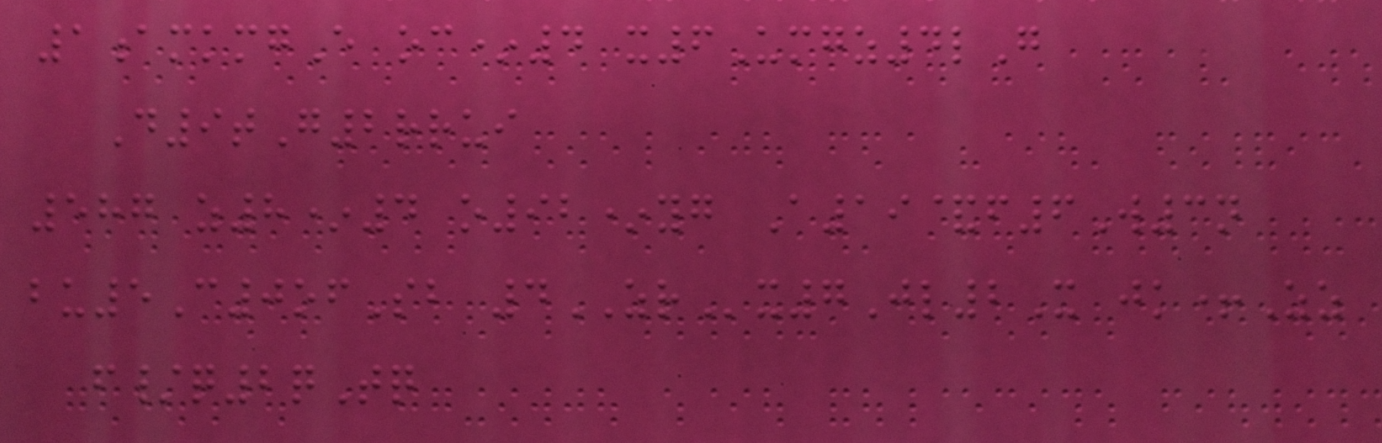1amkmgE oc*4 x6Umgz4lG
D9tG2rrui
587 z8*4 o92*yg A19&f6W3n
bu5C0ofSb 4ZRx7Jl2X jk+Zz
f/q2qTq
